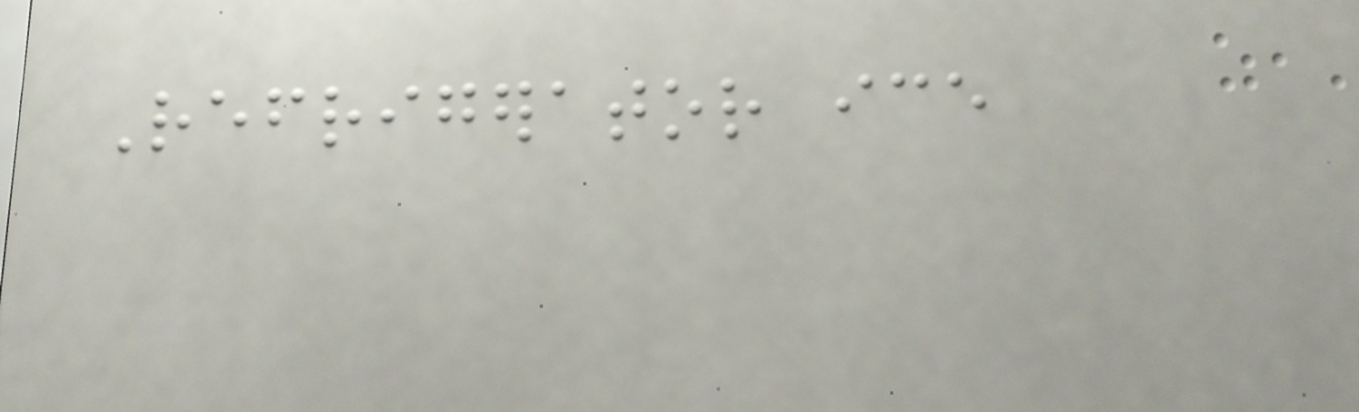Refrigerator ice
